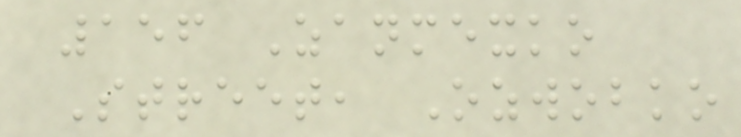156 Zanmexko
Street, Ozwobko
